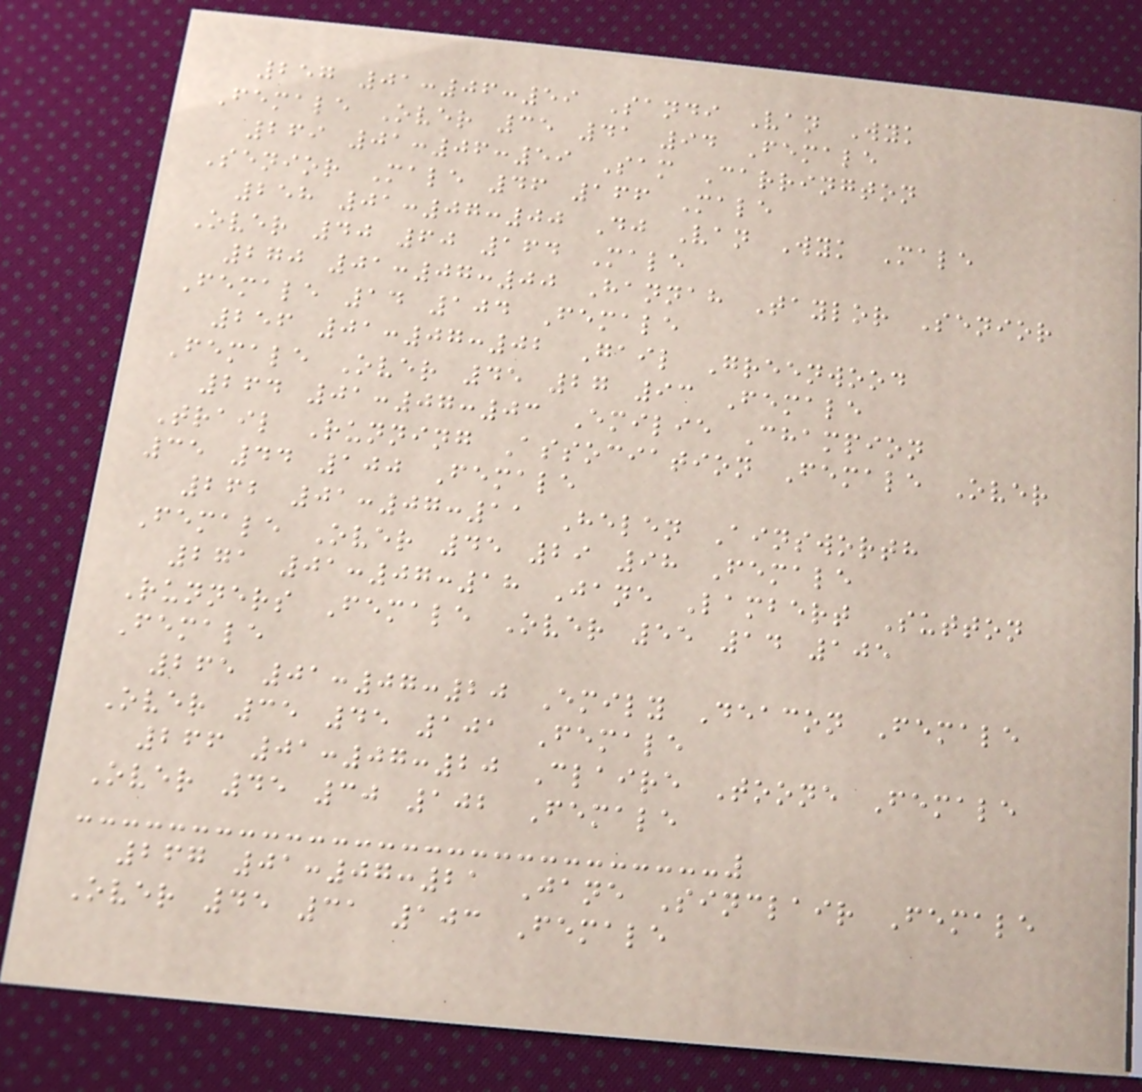257 01:06:59 Sandi Van Wyk
Female Over 35 41 94 Female
269 01:06:59 Sam Carrington
Senior Male 46 166 Male
258 01:07:00 Dj Van Wyk Male
Over 40 60 164 Male
270 01:07:00 Hannah Taylor Senior
Female 14 104 Female
256 01:07:02 Gail Greenwood
Female Over 45 27 93 Female
264 01:07:03 Emilie Champion
Trail Running Association Female Over
35 44 100 Female
262 01:07:11 Helen Ainsworth
Female Over 45 29 98 Female
271 01:07:18 Jane Lambert Sutton
Runners Female Over 55 14 105
Female
265 01:07:20 Emily Deacon Female
Over 35 45 101 Female
266 01:07:20 Claire Toone Female
Over 45 30 102 Female
267 01:07:21 Jane Sinclair Female
Over 45 31 103 Female
